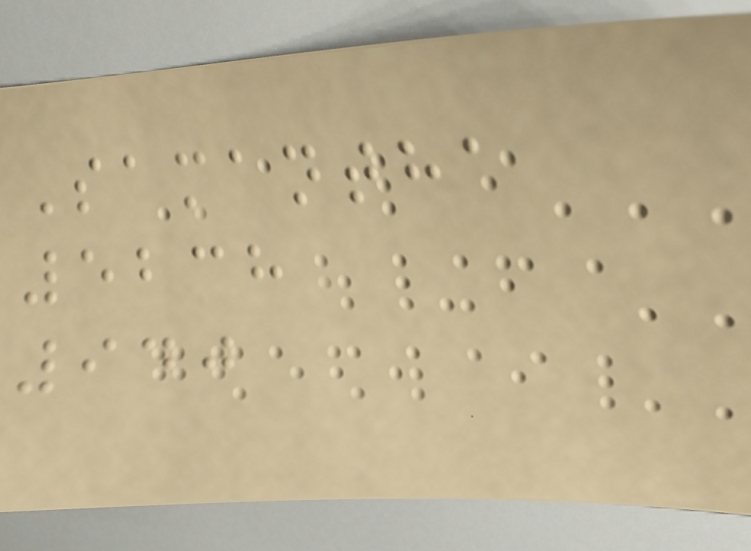Samantha
5238
940
